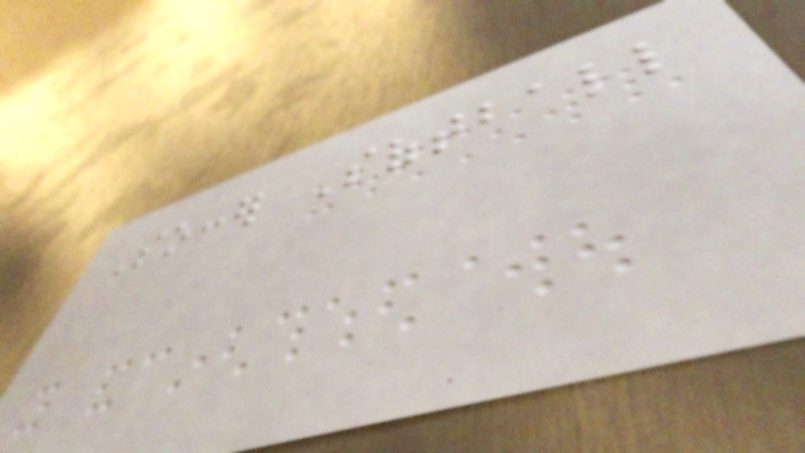Soccer Softball
